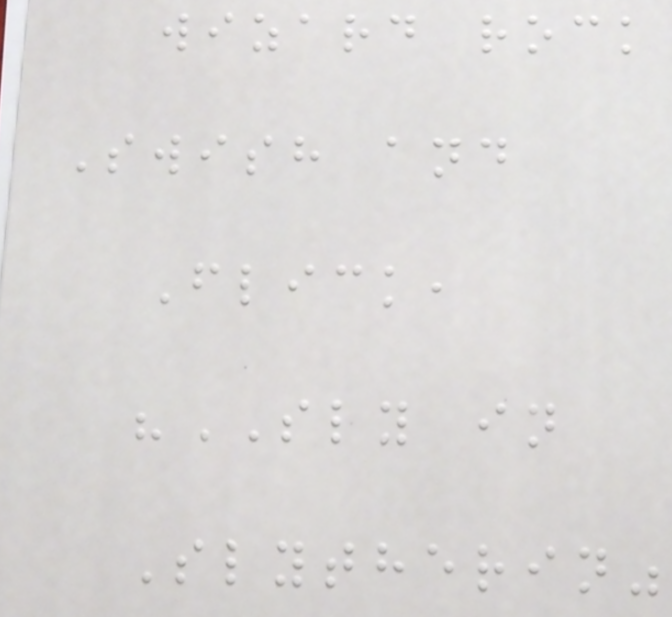wizard rock
Swish and
Flick,
"SLY in
Slytherin"
